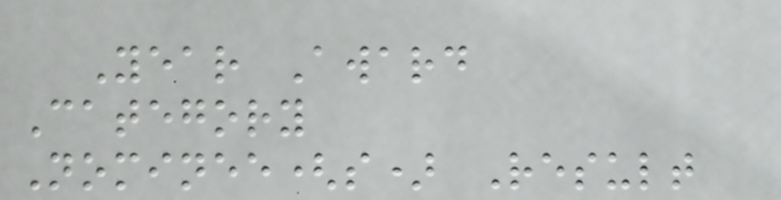Year Award
Category
Nominee(s) Result
